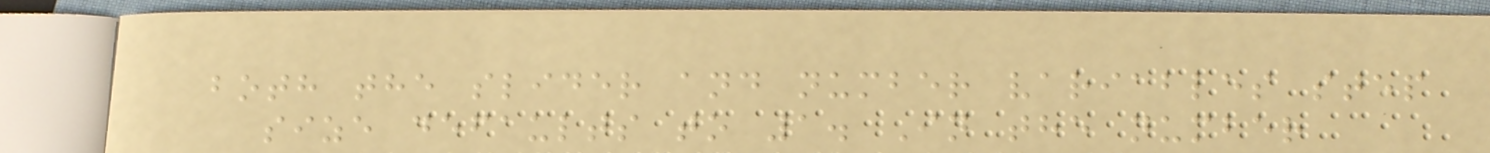both the slider and number variables step
size defaults to 1. In the number
